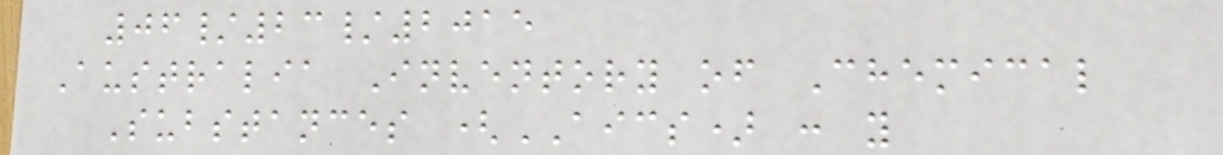06/23/2015
Australia Inventory of Chemical
Substances (AICS) : y
